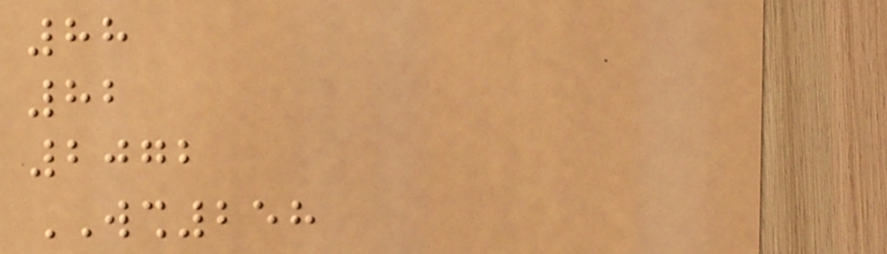88
82
2072
WSH258
